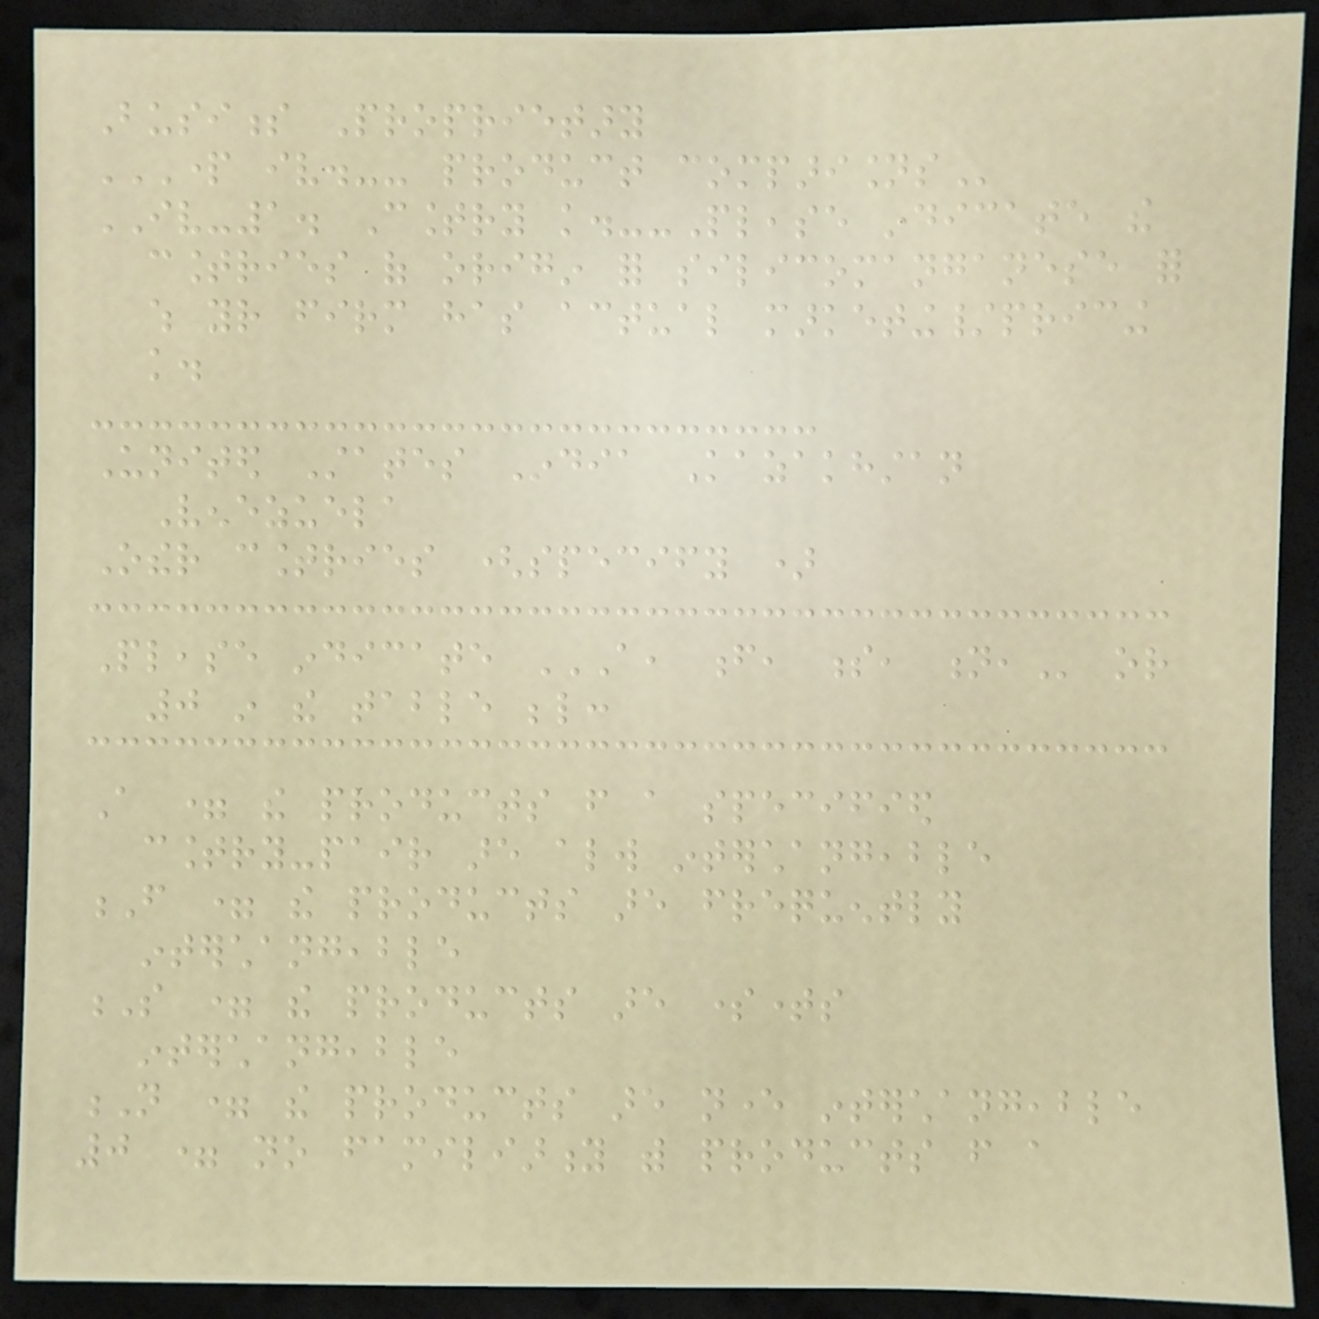Business Proprietary
PART IV.-- PRODUCT COMPARISIONS
IV-1. Country knowledge.--Please indicate the
countries of origin for silicomanganese for
which your firm has actual marketing/pricing
knowledge.
United States India Kazakhstan
Venezuela
Other countries (specify )
Please indicate A, F, S, N, or
0 in the table below:
A = the products from a specified
country-pair are always interchangeable
F = the products are frequently
interchangeable
S = the products are sometimes
interchangeable
N = the products are never interchangeable
0 = no familiarity with products from a
